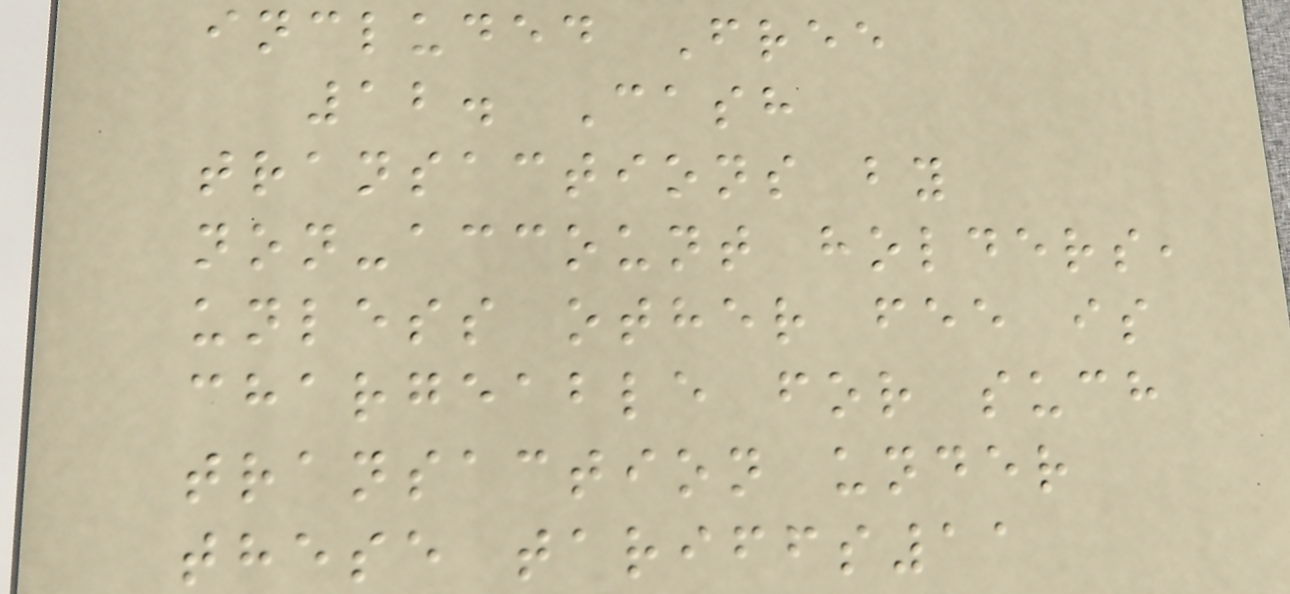included Free
12. Cash
transactions by
non-account holders,
unless other fee is
chargeable for such
transaction under
these tariffs11
